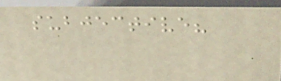subjective?
